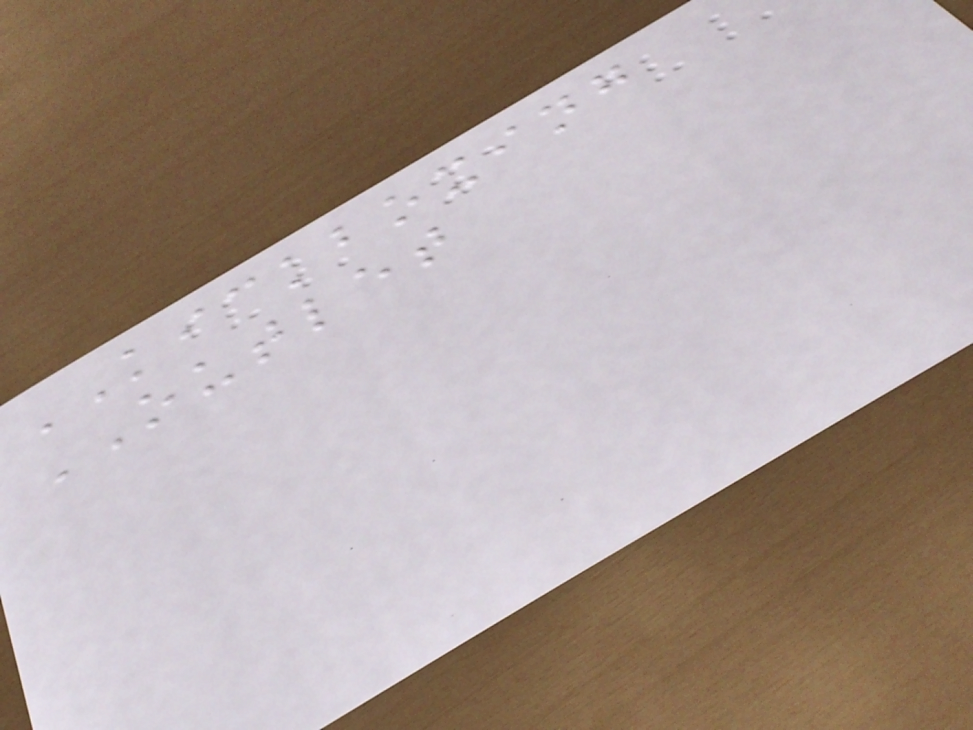KICKBOXING
OUTLET
